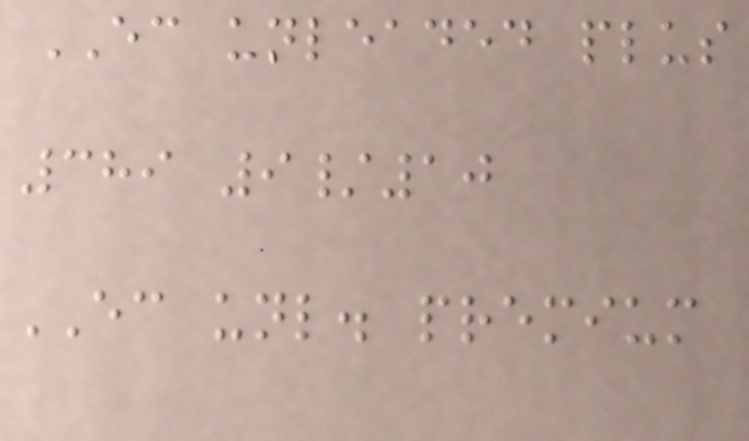EC unleaded plus
389 9/10
EC unl. premium
